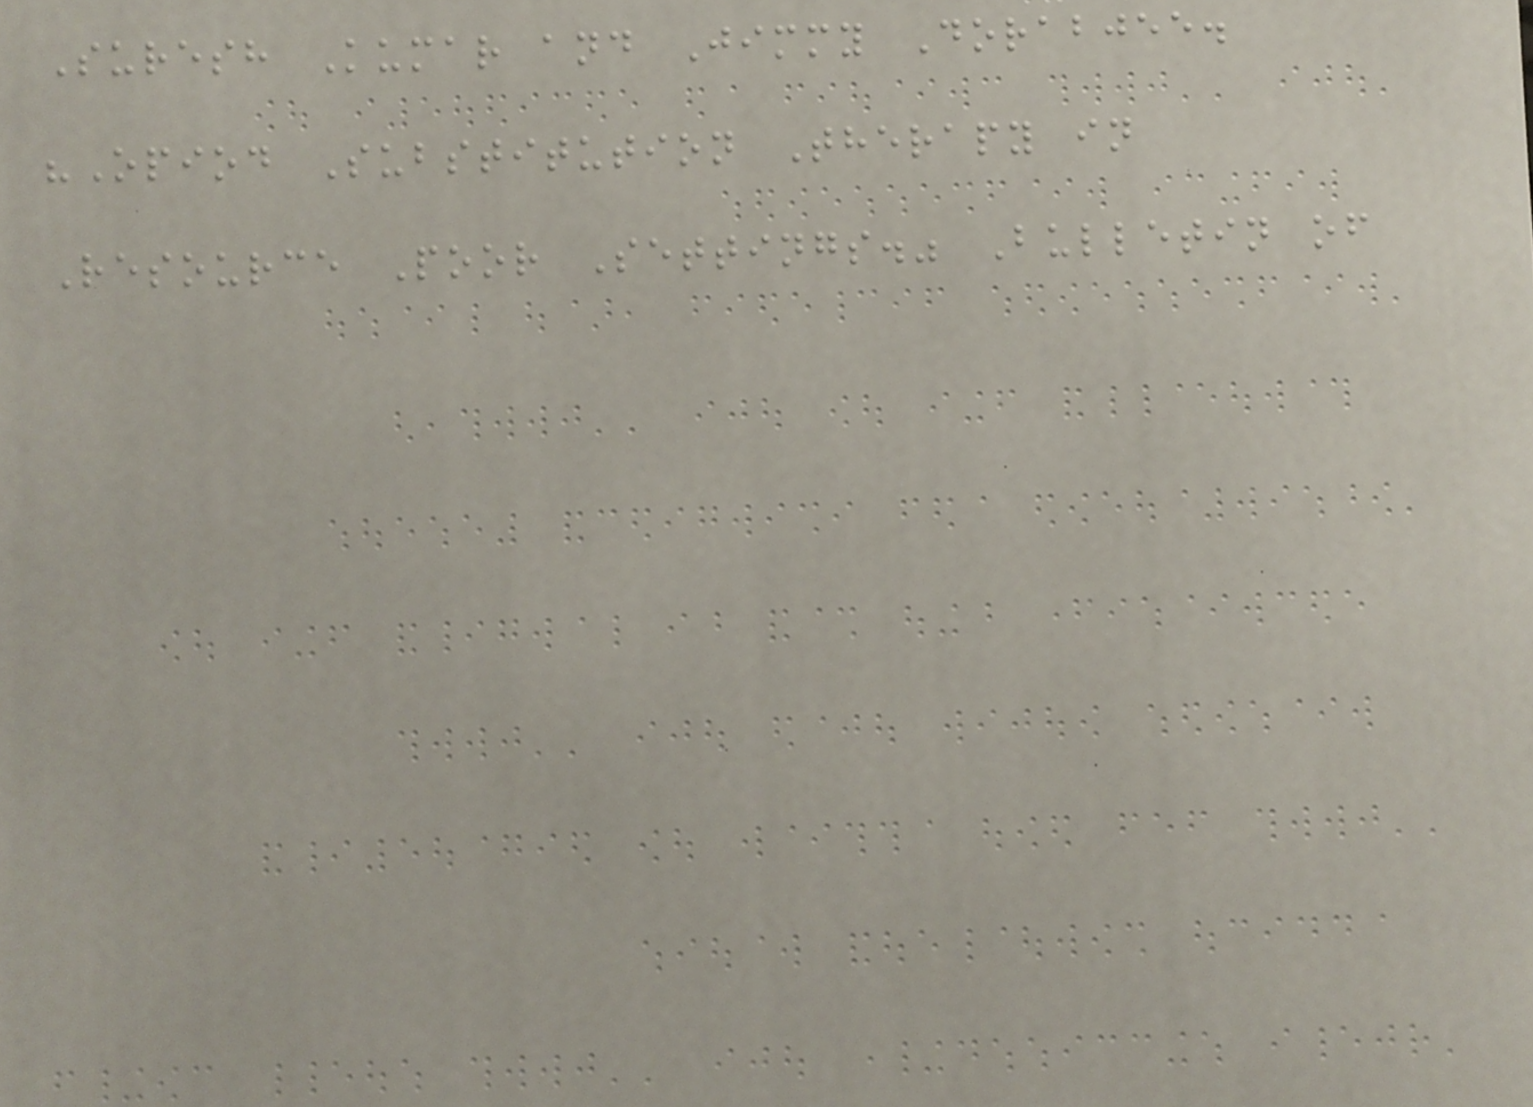Suresh Kumar and Jimmy Dorabjee.
"Opiod Substitution Therapy in
Resource Poor Settings." Bulletin of
